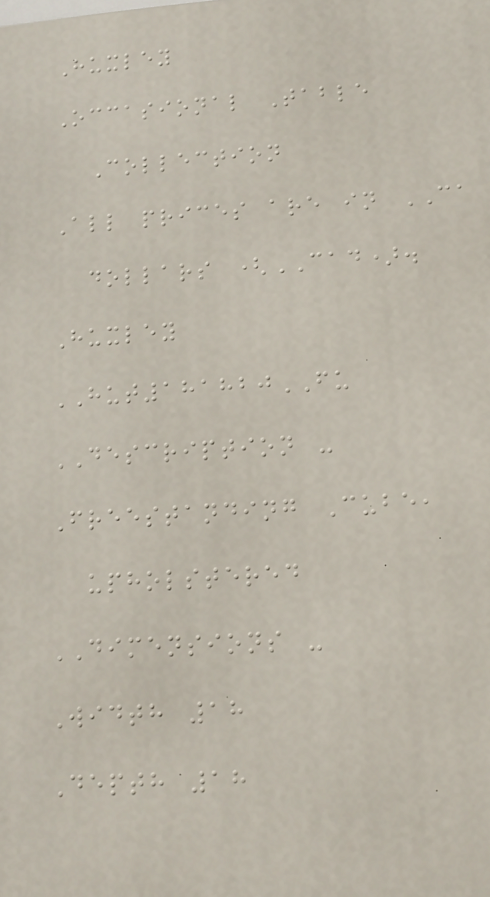Huxley
Occasional Table
Collection
All prices are in CA
dollars (CAD).
Huxley
HUT181820FU
DESCRIPTION -
Freestanding Cube,
upholstered
DIMENSIONS -
Width 18
Depth 18
